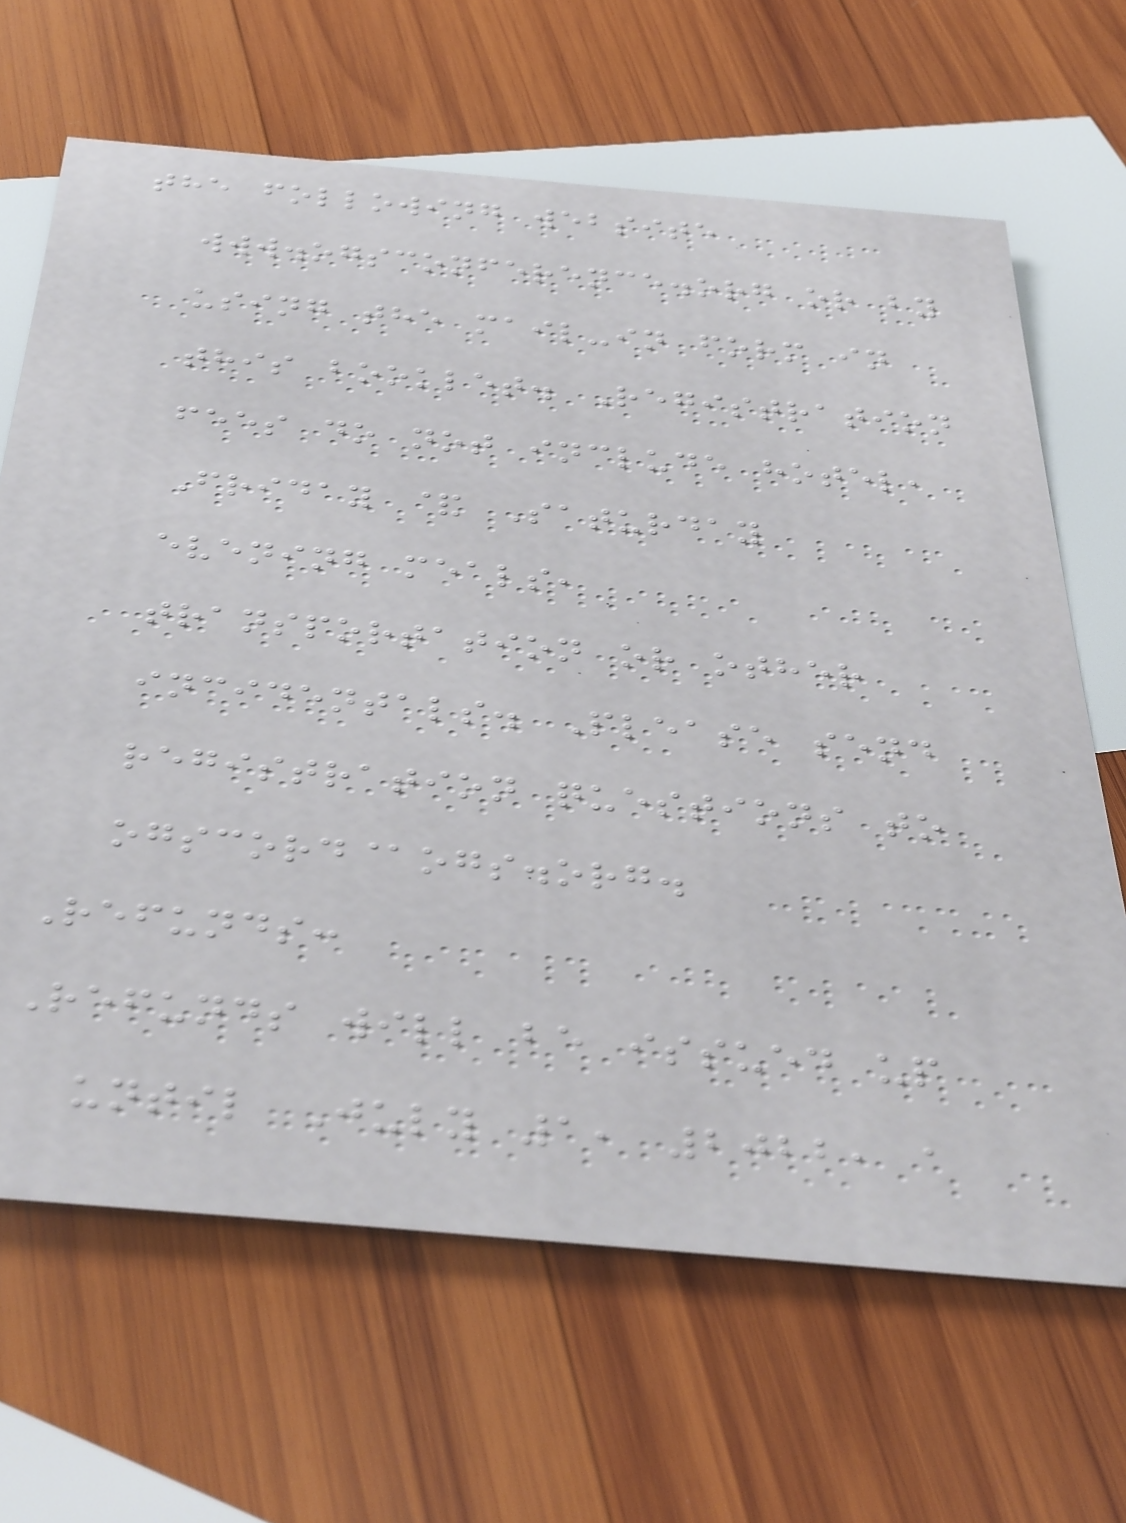the following website
www.ogsconference.org or by
using the mail-in form in
this booklet. Registration
fees do not include hotel,
Friday & Saturday
evening meals,
transportation or other
incidentals. Please send
registration questions to
ogscord@ogs.org.
Refunds:
Refunds will be issued up
until July 1, 2022, a
